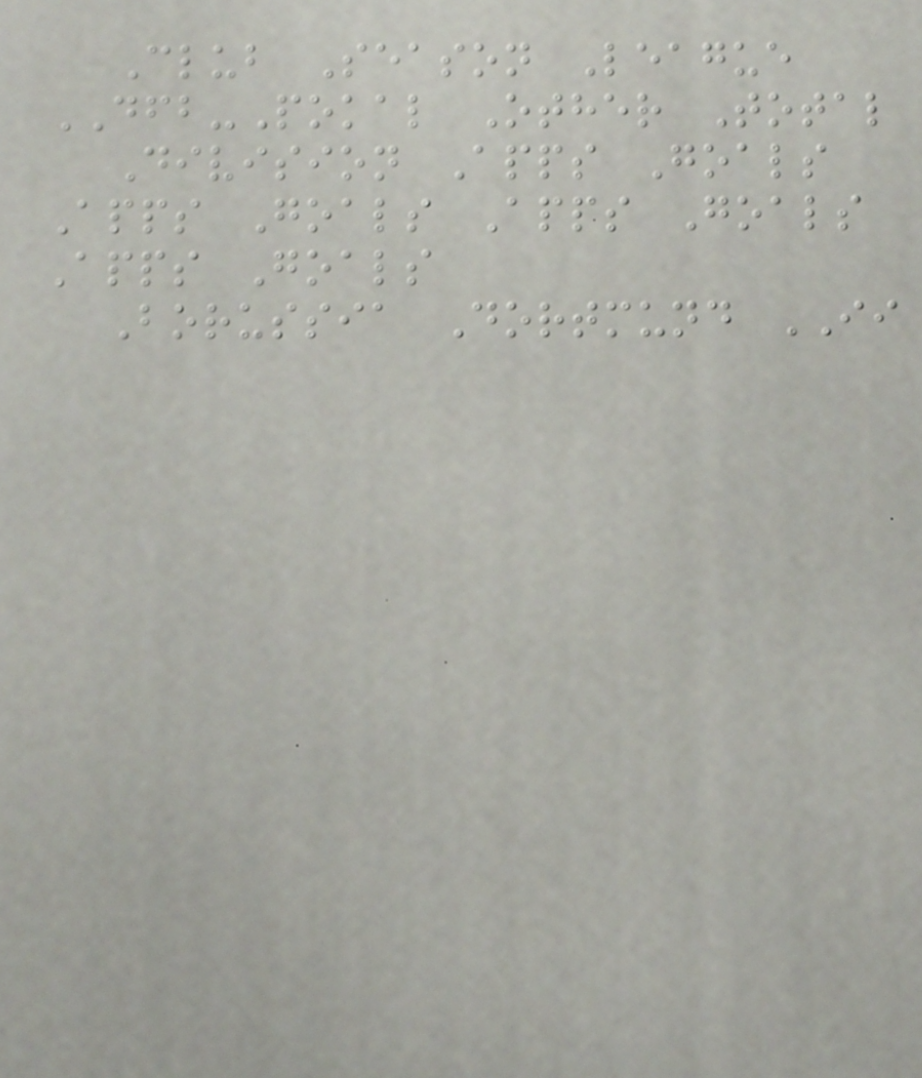Club Season League
DFB-Pokal Other Total
Division Apps Goals
Apps Goals Apps Goals
Apps Goals
Borussia Dortmund II
